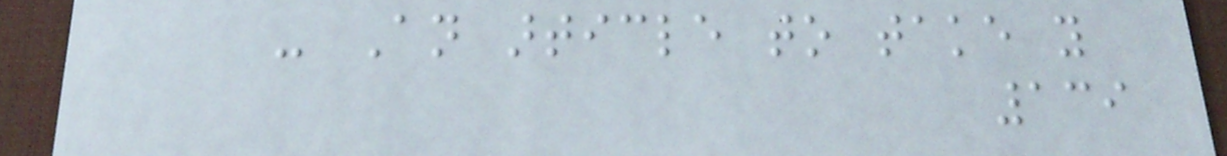- An article to take you
139
